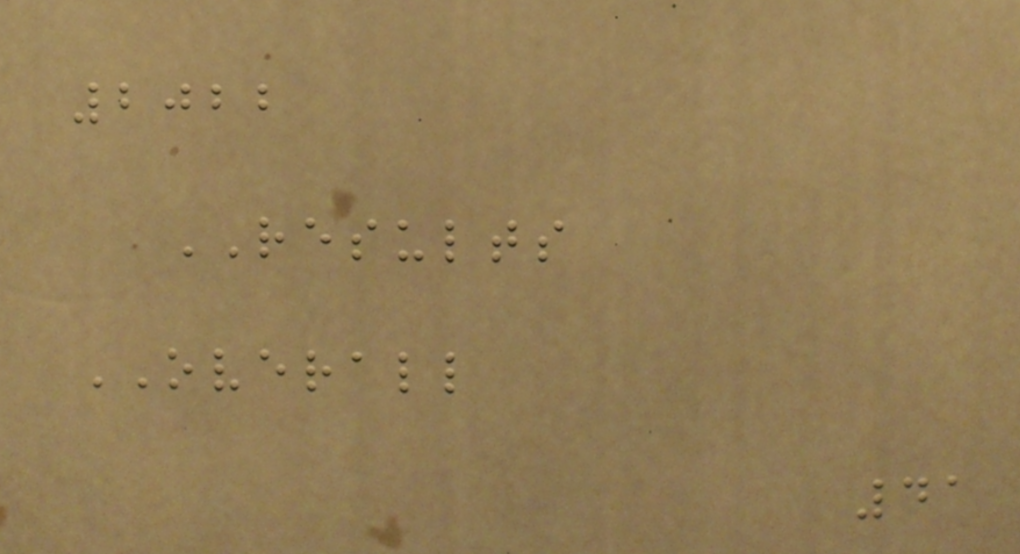2022
RESULTS
OVERALL
41
